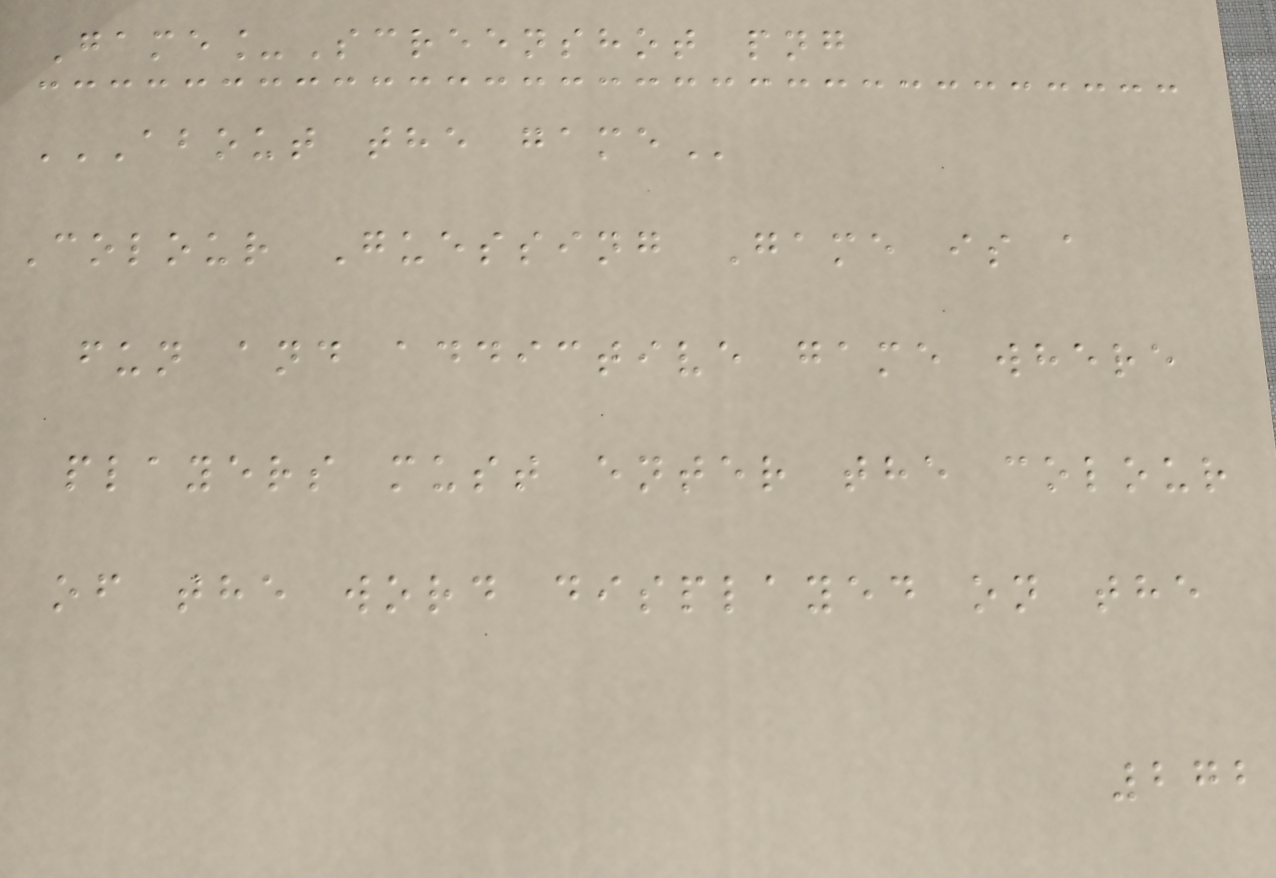Game_Screenshot png
ABOUT THE GAME
Colour Guessing Game is a
fun and addictive game where
players must enter the colour
of the word displayed on the
272
